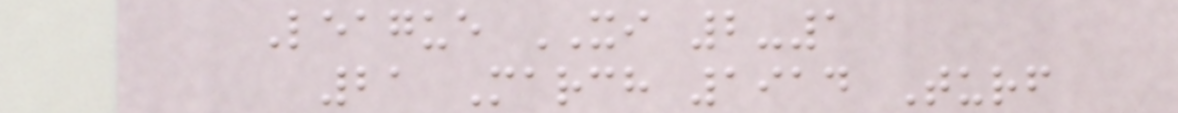League XI 2-1
21 March 1914 Turf
